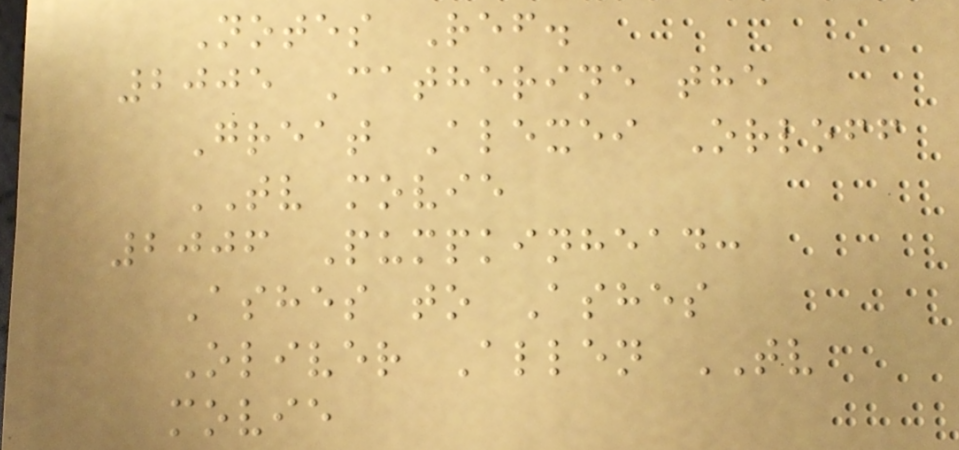Notes Ref.
2005 Catherine the
Great Alexei Orloff
TV movie
2006 Pumpkinhead:
Ashes to Ashes
Oliver Allen TV
movie
